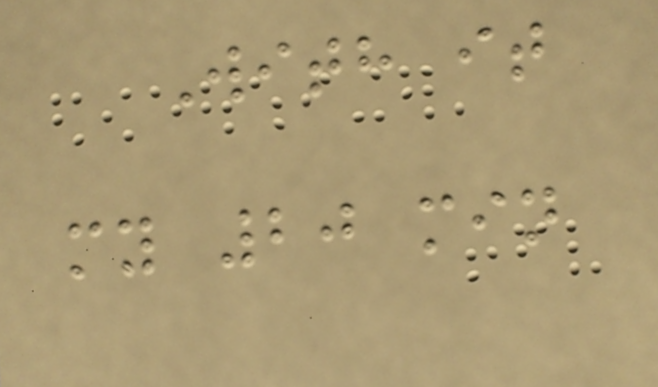With it
my 20 min
